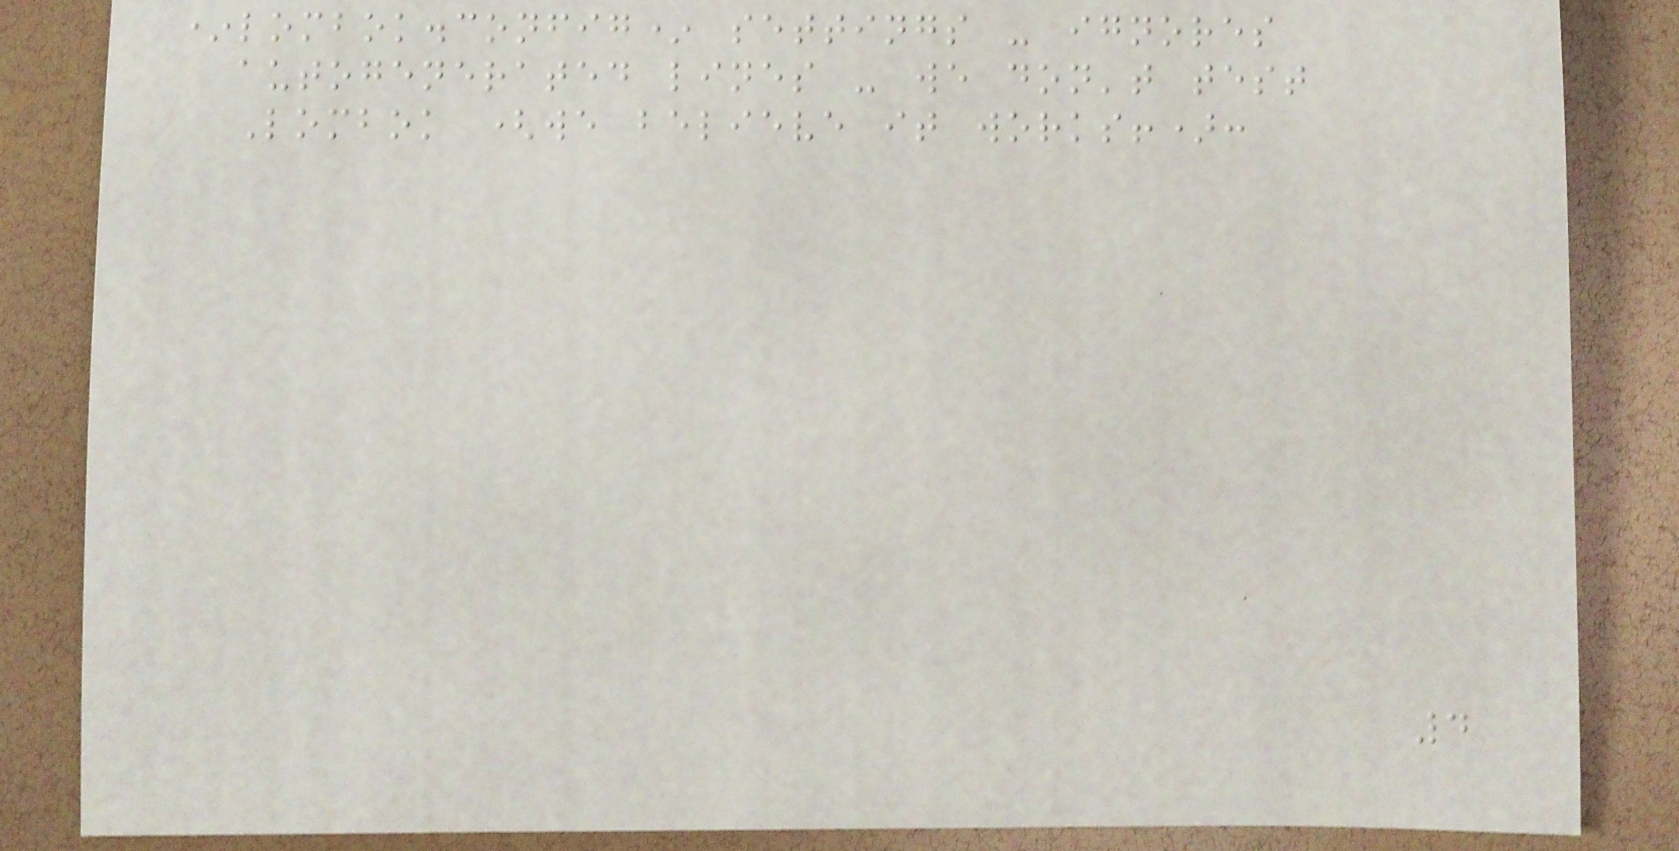*lombok.config* settings - ignores
autogenerated lines - we don't test
Lombok (we believe it works!):
4
